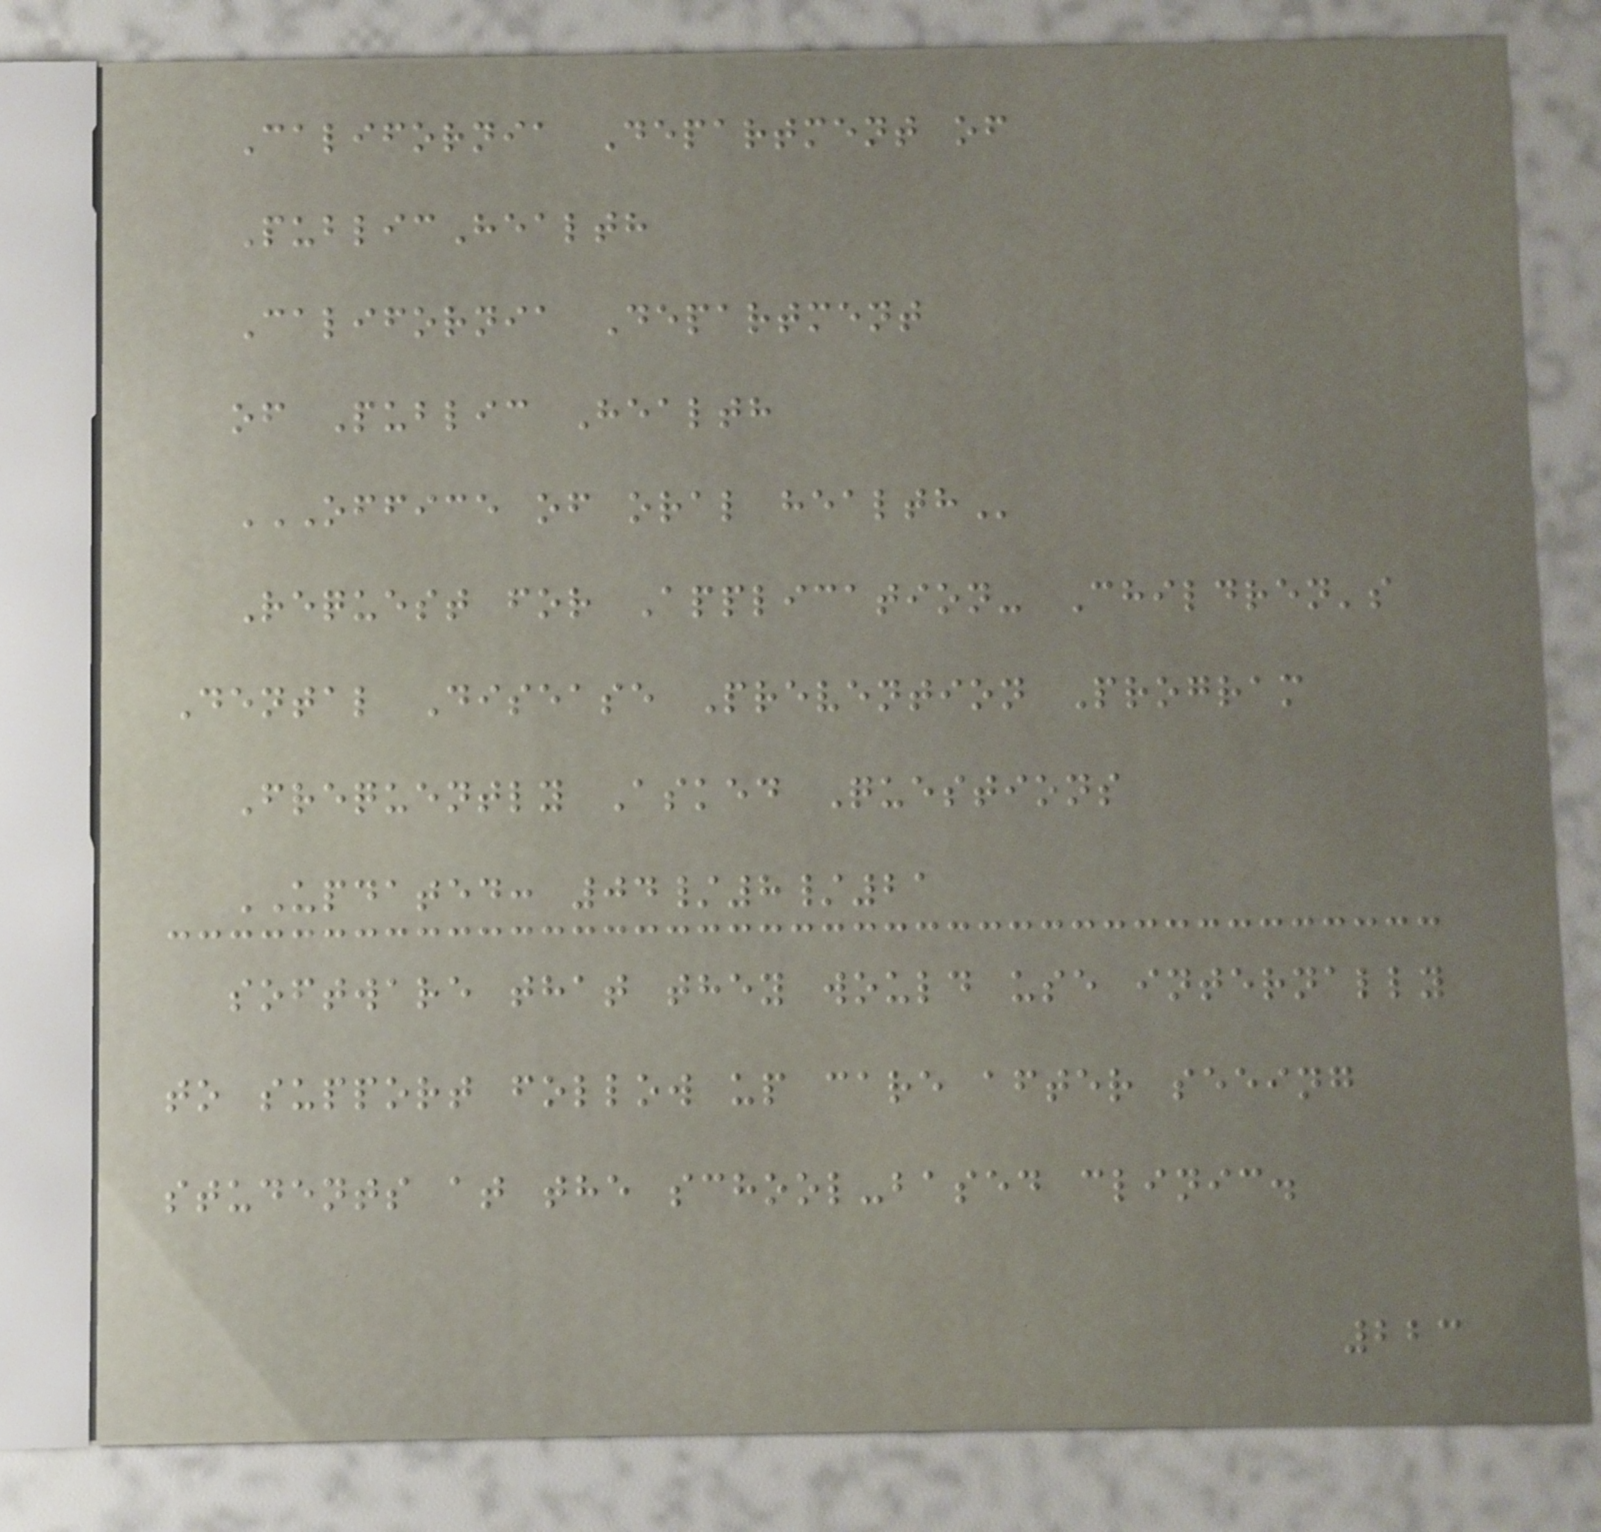California Department of
PublicHealth
California Department
of Public Health
OFFICE OF ORAL HEALTH
Request for Application- Children's
Dental Disease Prevention Program
Frequently Asked Questions
UPDATED: 04/8/21
software that they would use internally
to support follow up care after seeing
students at the school-based clinic.
223
